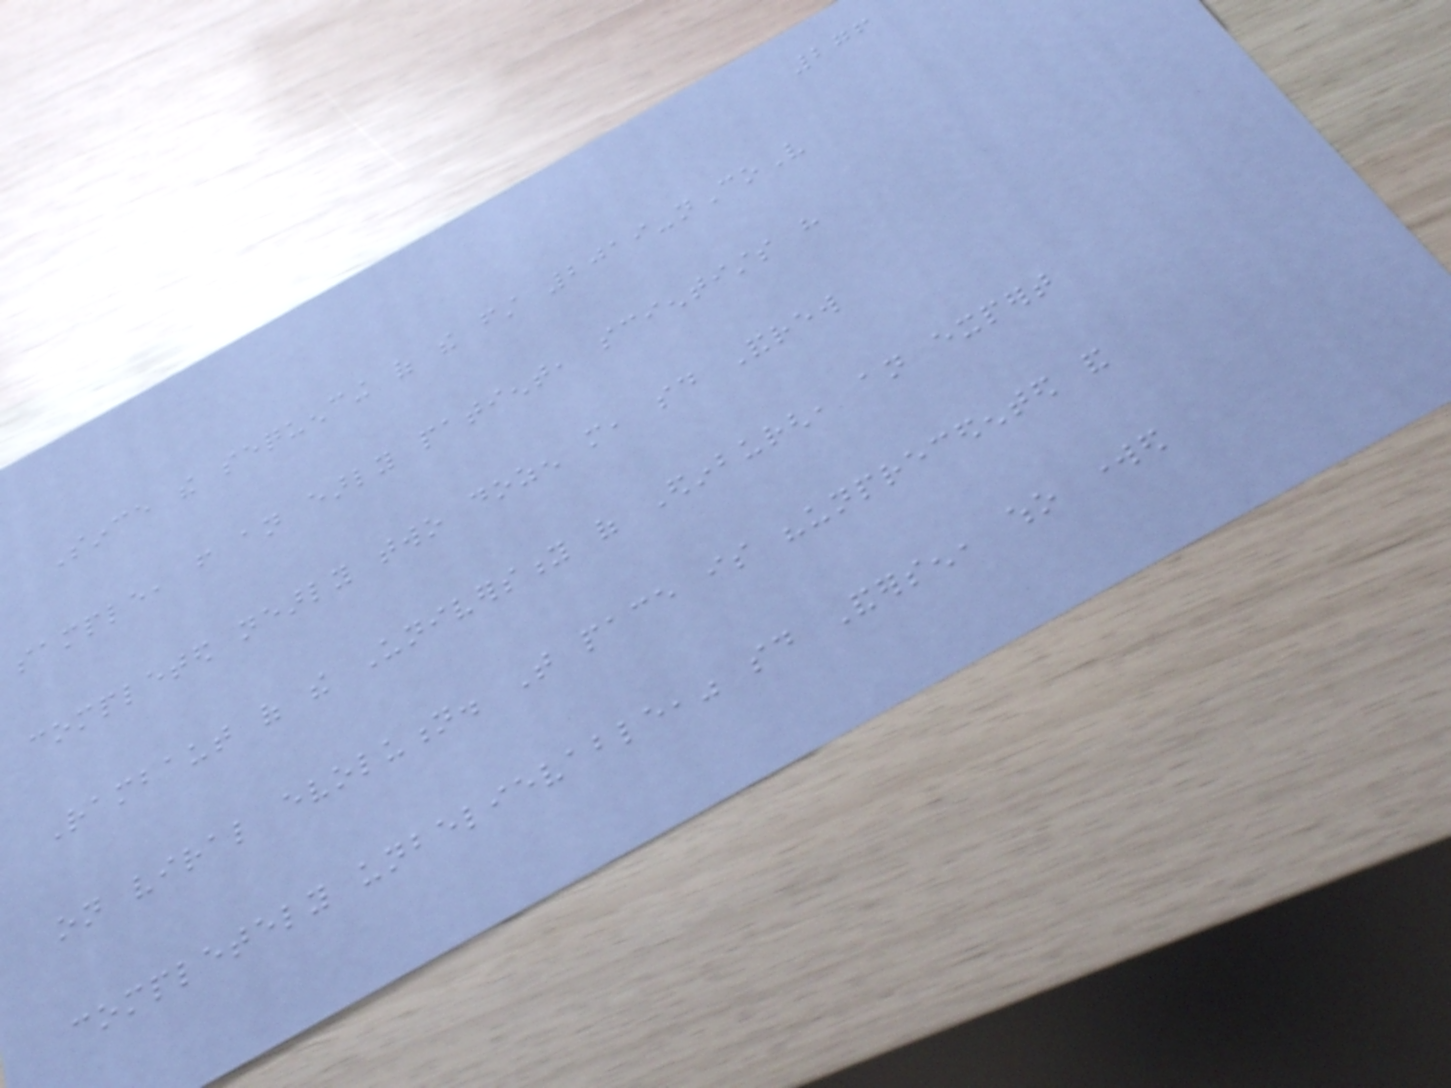276
Since the sequencing of the first 2019-nCoV
sample, from an early patient, scientists have
completed nearly two dozen more, said Andrew
Rambaut of the University of Edinburgh, an expert
on viral evolution. That pace is "unprecedented and
completely unbelievable," said Andersen, who worked
